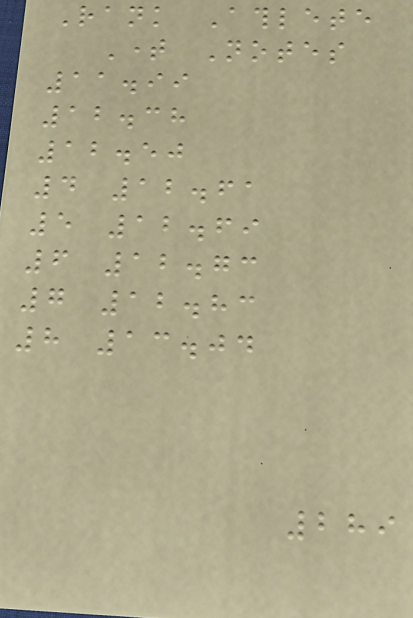Rank Athlete
Time Notes
11.99
12.38
12.50
4 12.61
5 12.69
6 12.73
7 12.83
8 13.04
289
